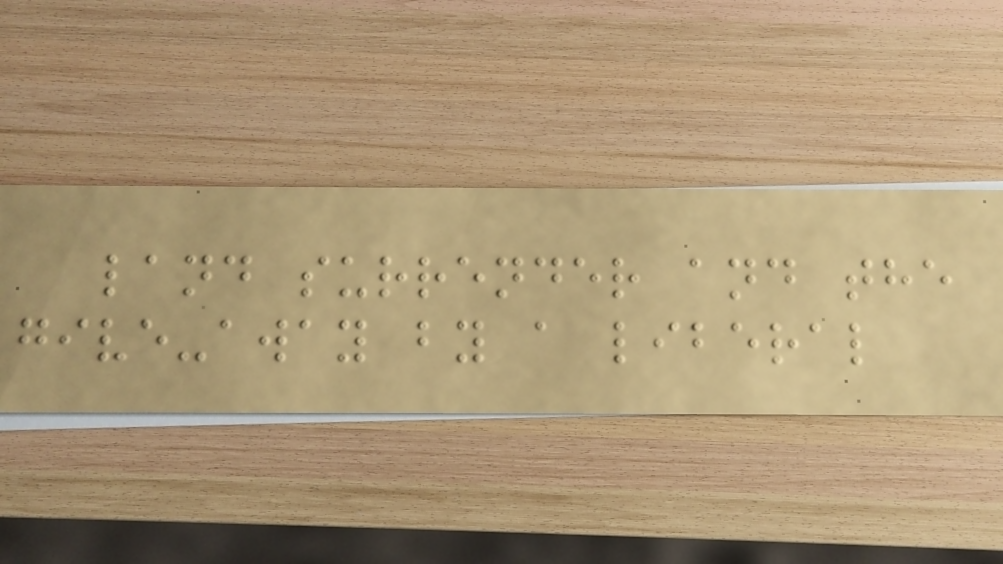land surrender and the
give-away by a liberal
